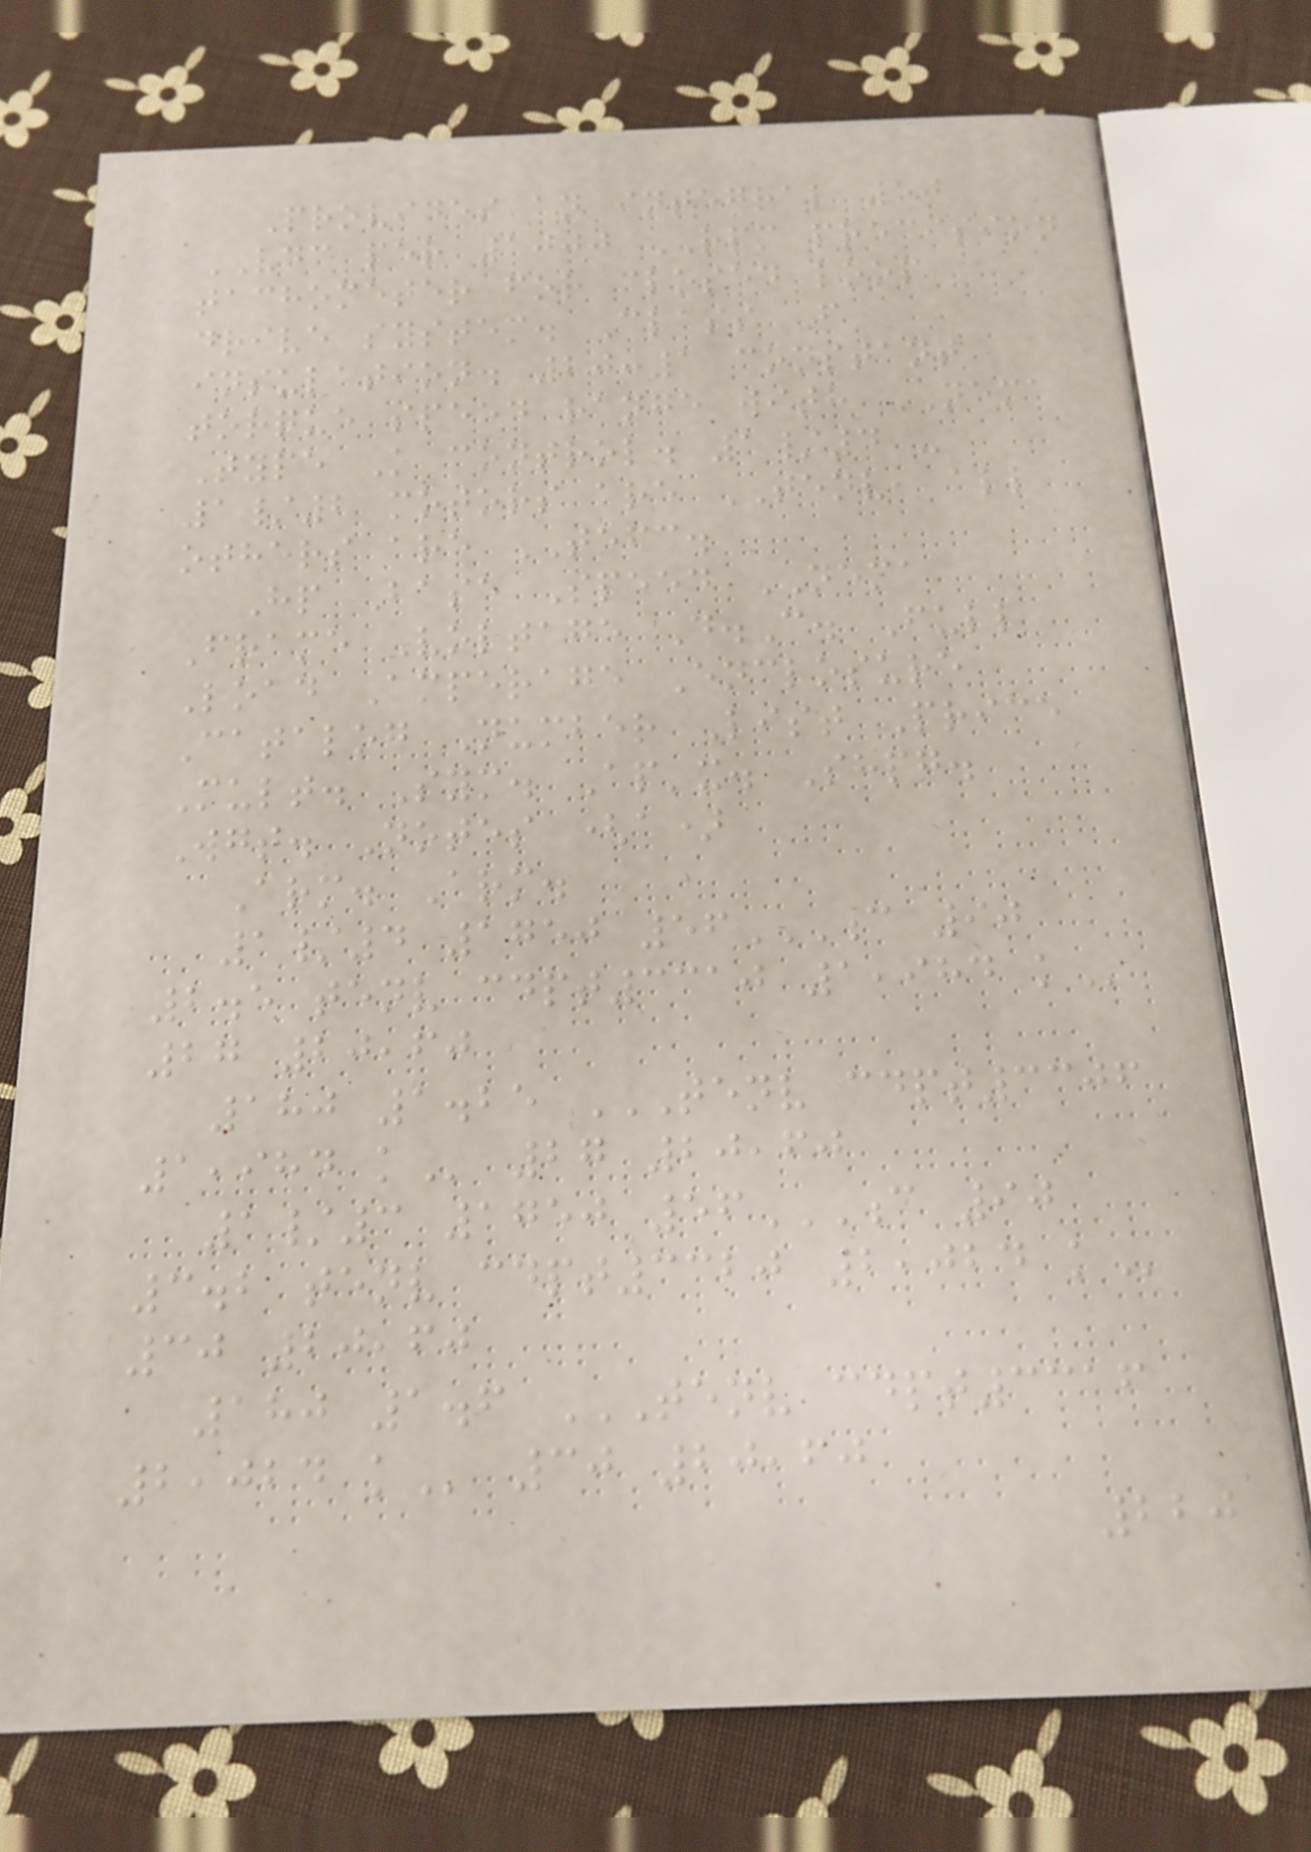Provides an integral 50
VDC per 1000 RPM precision
tachometer for closed loop
drive system. Class F
insulation. 20:1 constant
torque speed range with NEMA
Type K control. 1/4 -
1/2 motors are TENV, all
others are TEFC.
Hp Base Speed NEMA
Frame Voltage D.C. Full
Load Amperage Enclosure
Catalog Number List Price
Mult. Sym. Ap'x. Shpg.
Wgt. Notes (a)
Arm. Arm.
1/4 1750 56C 90
2.5 TENV CDPT3310 1,984 K
27 20,60
180 1.25 TENV CDPT3306
1,984 K 27 20,60
1/3 1750 56C 90
3.2 TENV CDPT3320 2,024 K
30 20,60
180 1.6 TENV CDPT3316
2,024 K 30 20,60
220
